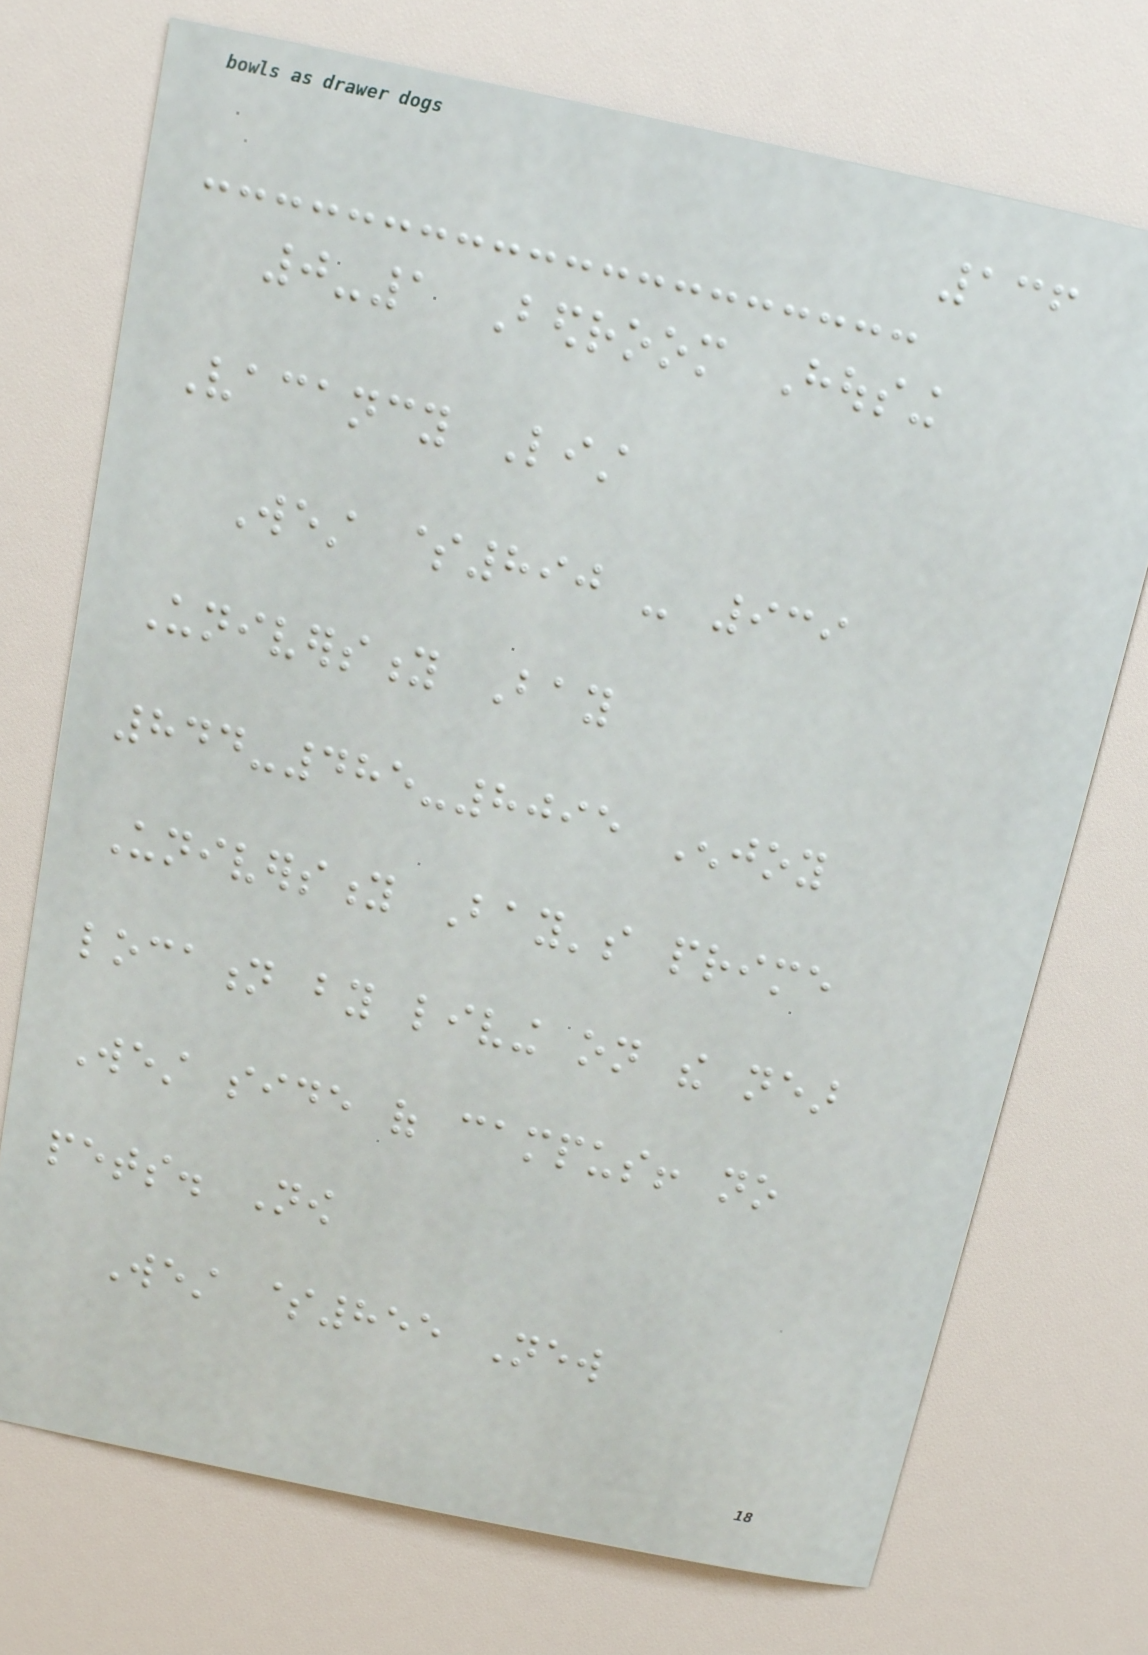136
0-1 Bedroom Housing
Vacancy List
West $890 - 939
University Bay
844-485-8095 Enjoy
University Bay's prime
location by living on the near
West side of campus! no
pets. Now
West $855 New
